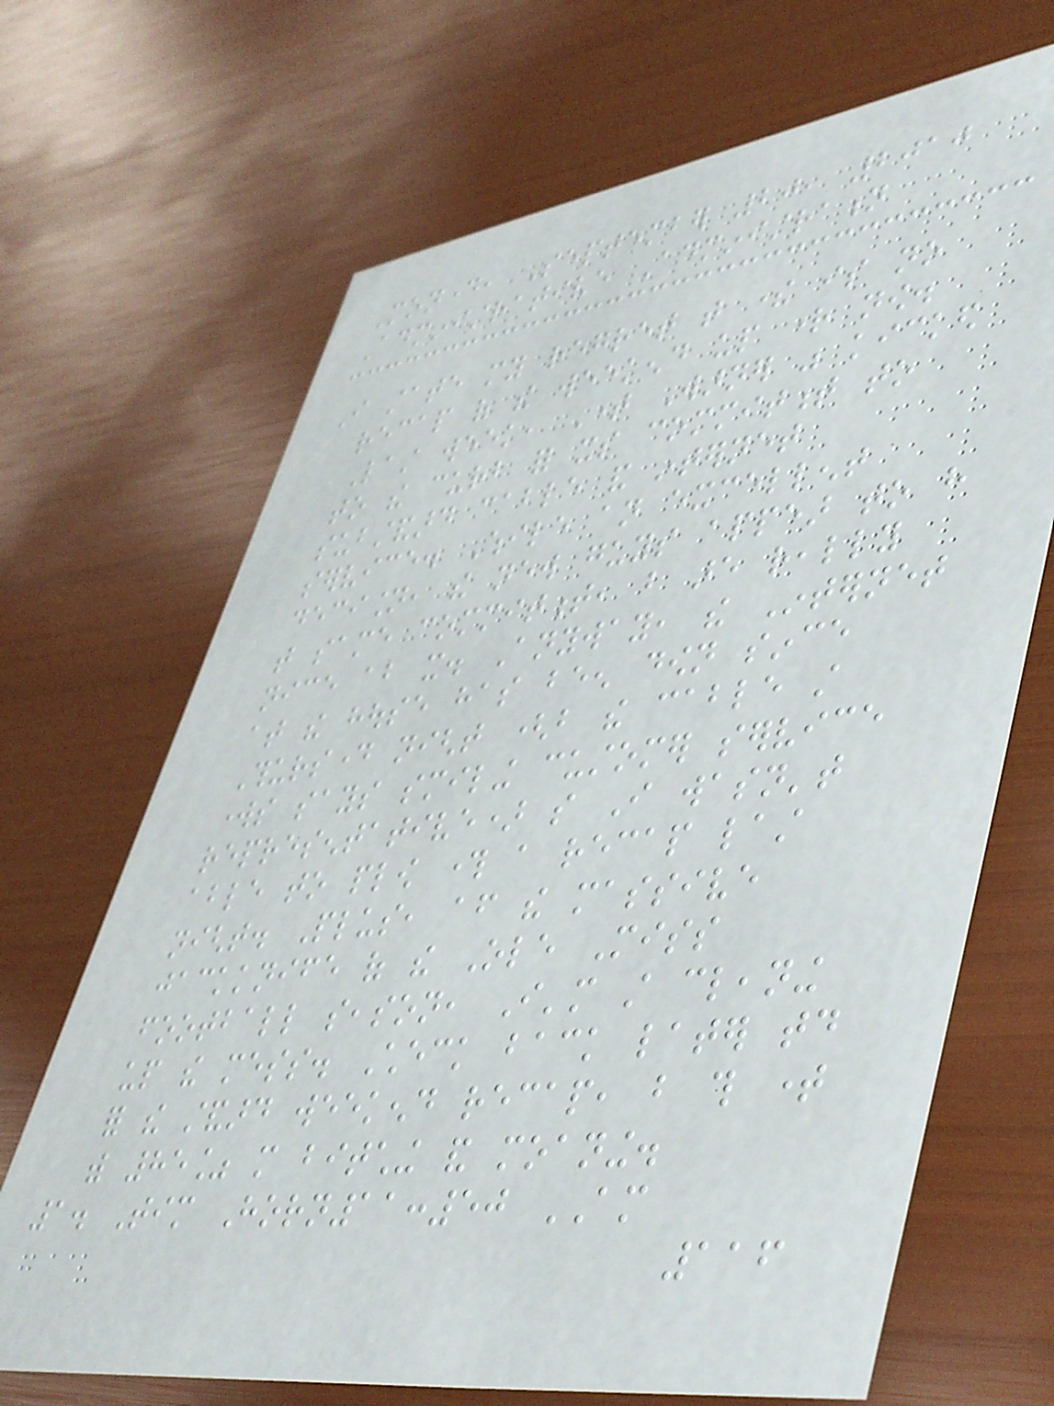Monday, September 20, 2010
Administrative Administration
I state my regret that there is no
recap of the weekend up right now.
Last week, Time Warner was kicked
to the curb for its commitment to
substandard cable and internet
service. While an excellent
decision, the new guys appear to have
that same commitment, but are really
nice about it. Anyway, the Internet
at the house has been down since
Thursday night (but the cable still
works says smiling customer service
representative) so I wasn't
able to plow through a recap last
night. Plus, after the massive
jackknife of the Ole Miss
football season, I'm still cleaning
up the mess. Check back later today
for the standard weekend recap, but this time
with 85% more bitching and moaning.
1. Tim Horn11:50 AM
116
